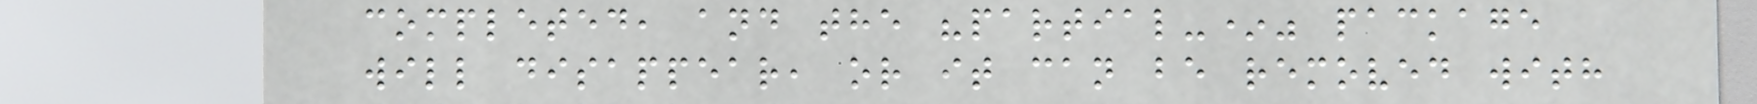completed, and the "partial-*" package
will disappear, or it can be removed with
